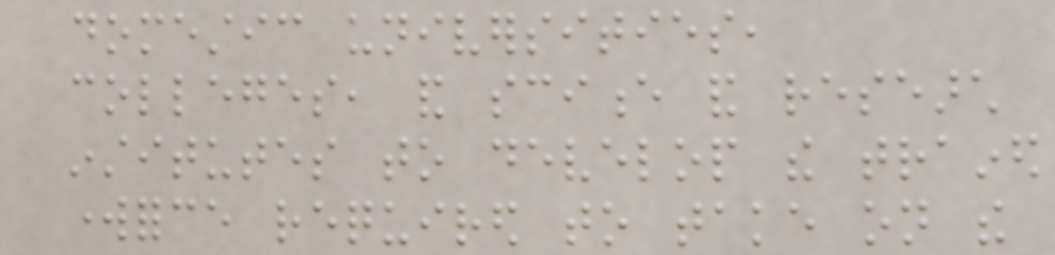domestic universities,
colleges, and science and research
institutes to develop the trained
workforce required to take on the
